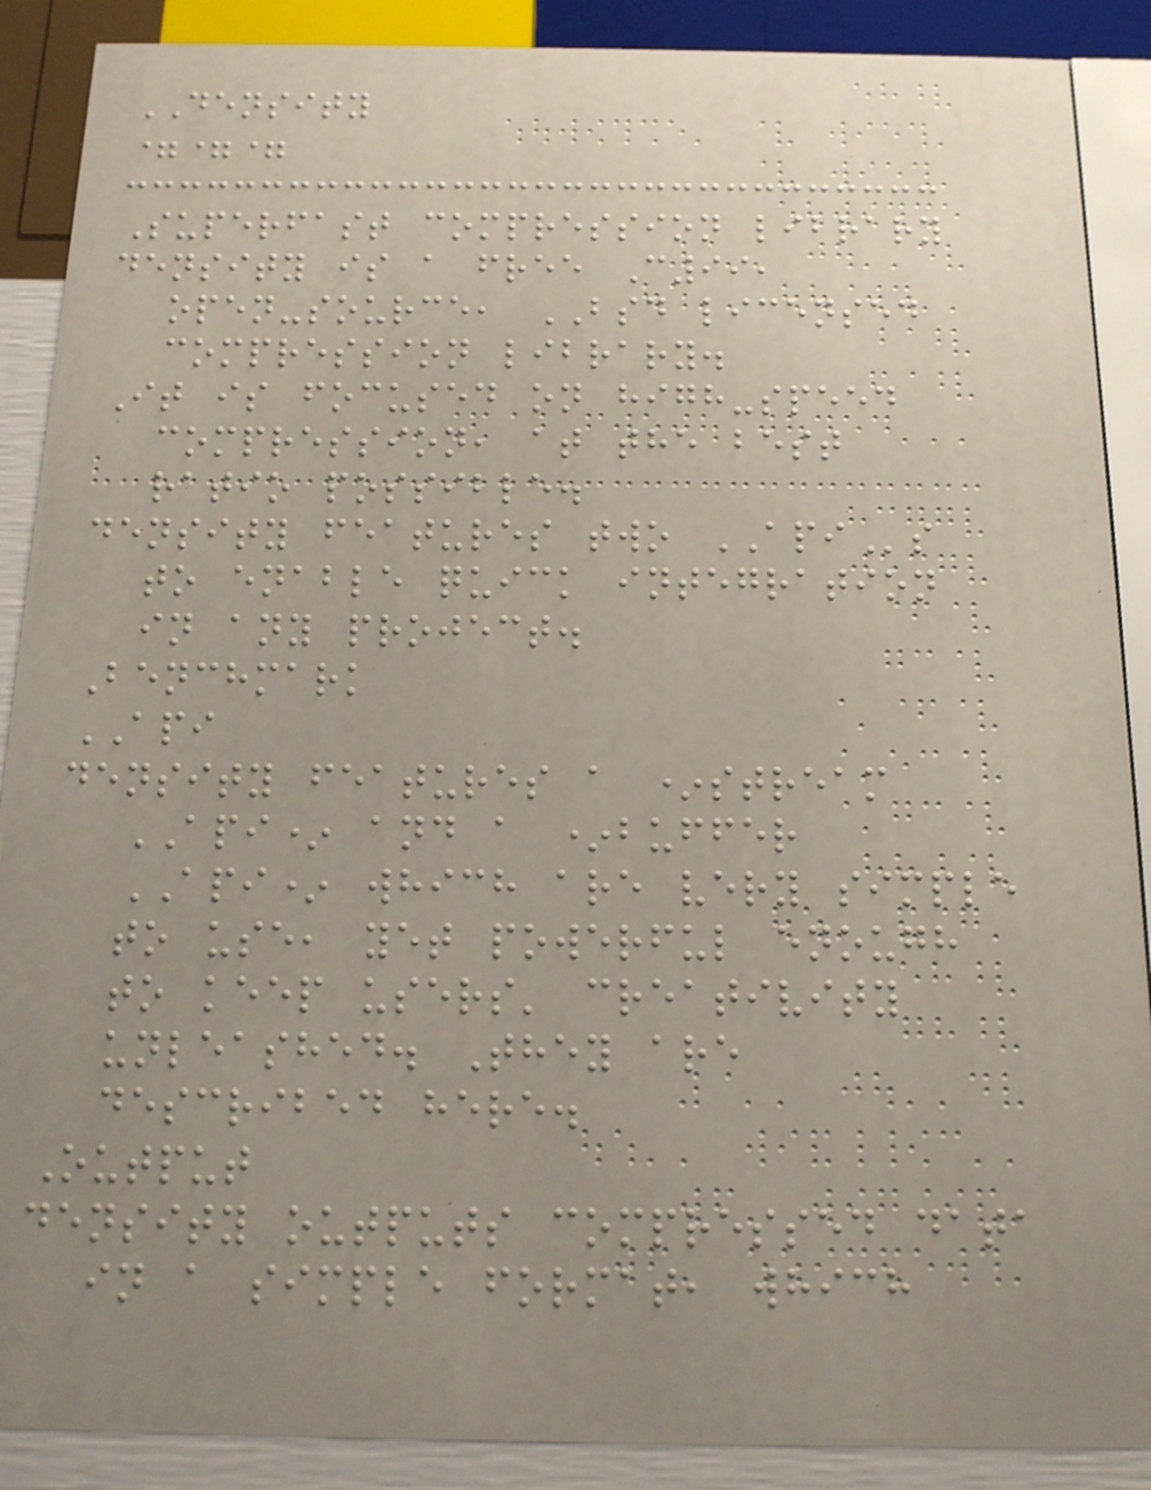DENSITY
===
Superfast compression library
density is a free C99,
open-source, BSD licensed
compression library.
It is focused on high-speed
compression, at the best
ratio possible.
density features two APIs
to enable quick integration
in any project.
Benchmark
API
density features a *stream
API* and a *buffer
API* which are very simple
to use, yet powerful enough
to keep users' creativity
unleashed. They are
described here.
Output
density outputs compressed data
in a simple format, which
